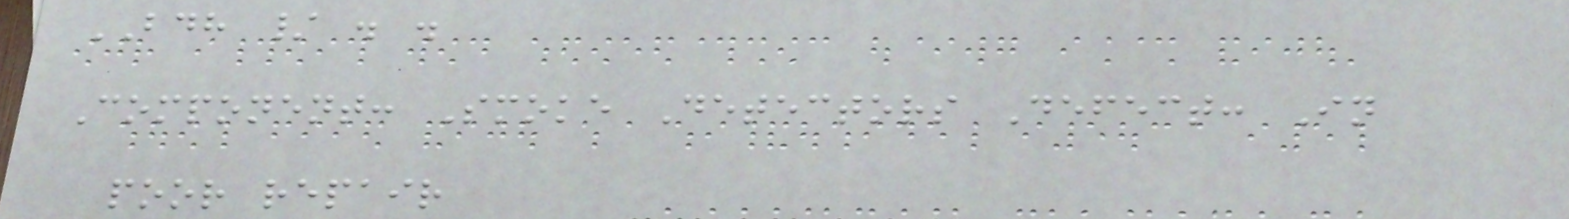BDH / . .
Component: Smoke Detectors Defect: In
poor repair
